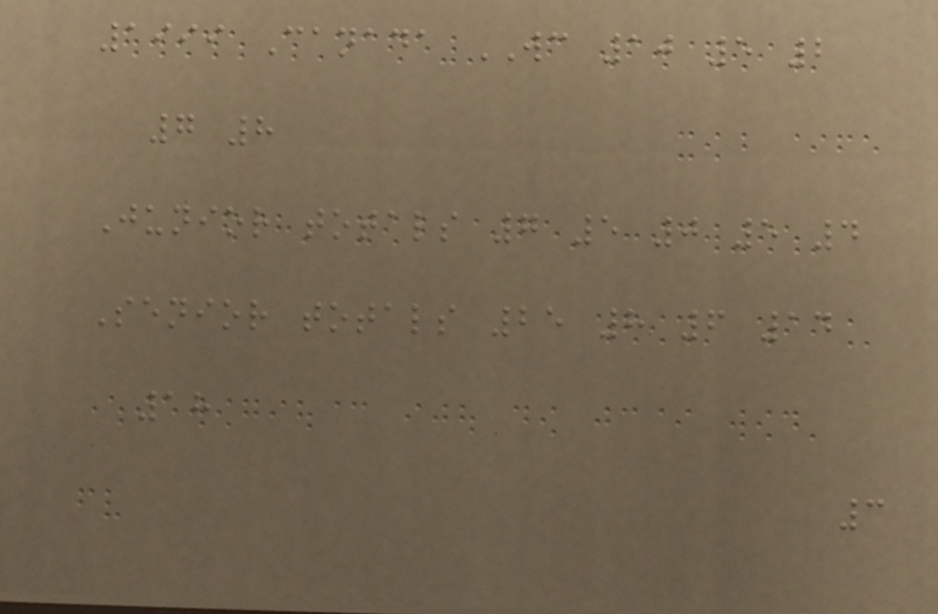1999 Canada WC 10 5 2
7 8
Junior totals 7 5 0 5 4
Senior totals 25 8 6 14
18
3
